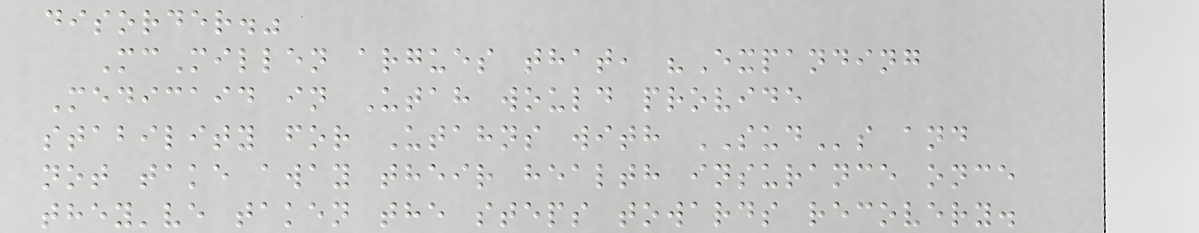disorder."
McMillen argues that, "Expanding
Medicaid in Utah would provide
stability for Utahns with SUDs and
not take away their health insurance once
they've taken the steps towards recovery.
